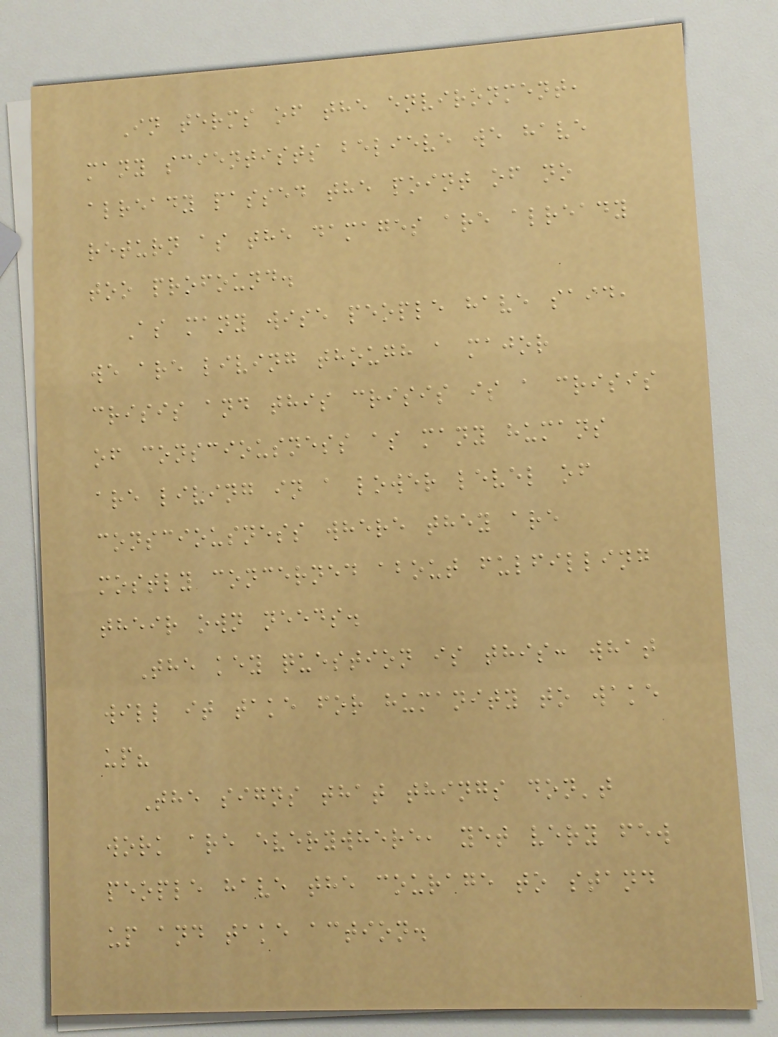In terms of the environment,
many scientists believe we have
already passed the point of no
return as the damages are already
too profound.
As many wise people have said,
we are living though a major
crisis and this crisis is a crisis
of consciousness as many humans
are living in a lower level of
consciousness where they are
mostly concerned about fulfilling
their own needs.
The key question is this: what
will it take for humanity to wake
up?
The signs that things don't
work are everywhere, yet very few
people have the courage to stand
up and take action.
